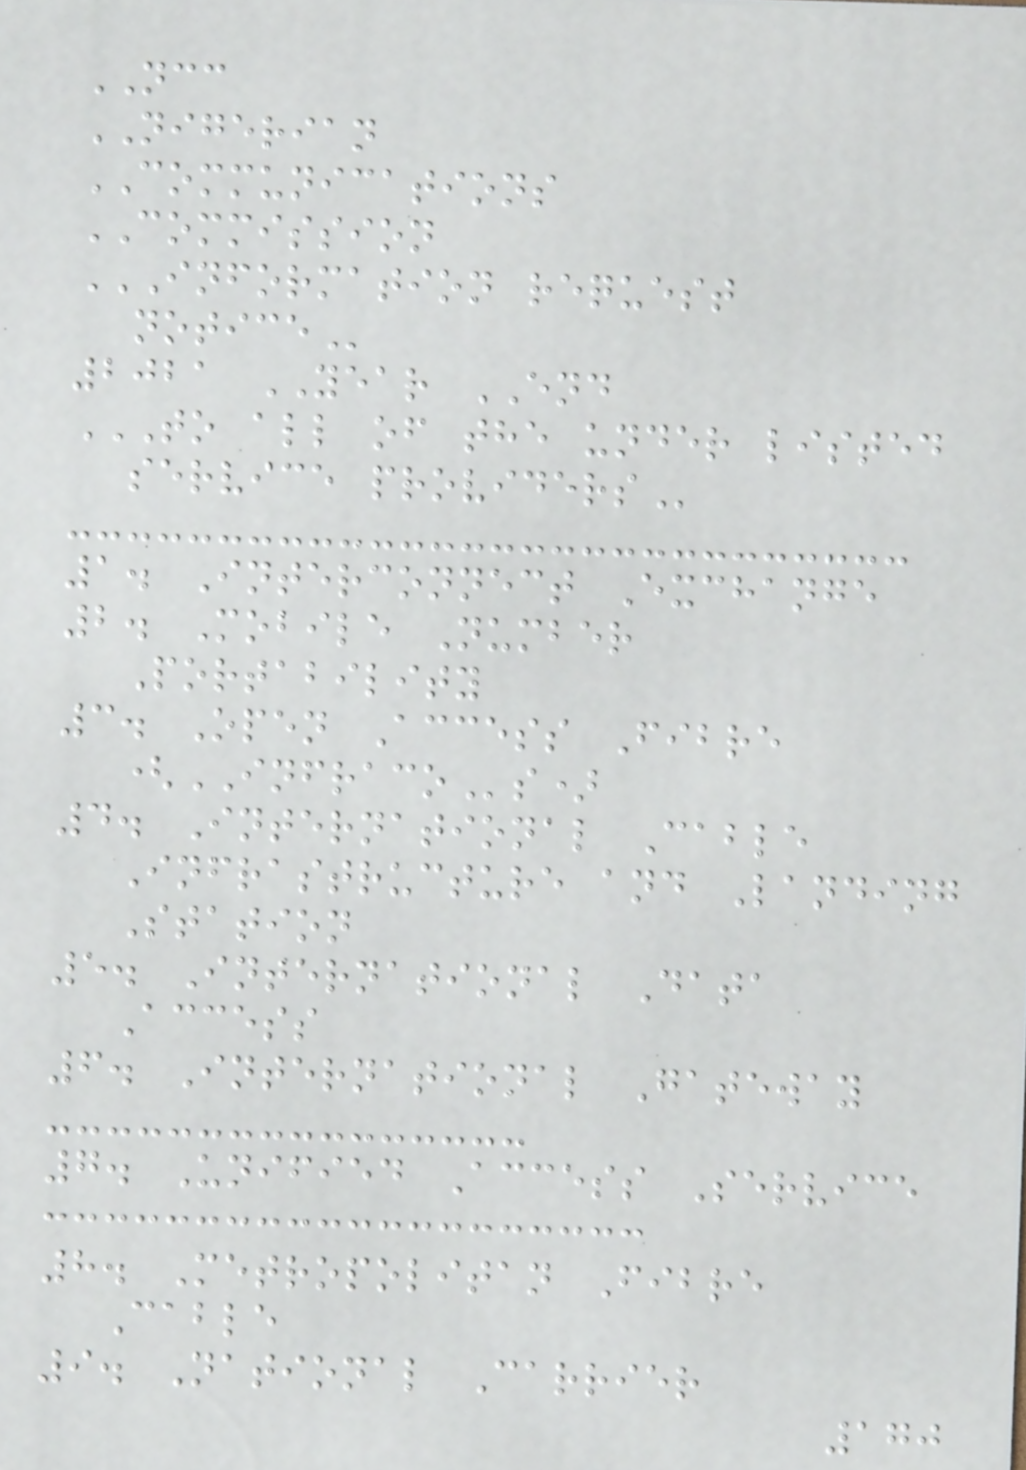NCC
NIGERIAN
COMMUNICATIONS
COMMISSION
INFORMATION REQUEST
NOTICE
2021 YEAR END
TO ALL OF THE UNDER LISTED
SERVICE PROVIDERS
1. Interconnect Exchange
2. Mobile Number
Portability
3. Open Access Fibre
(INFRACOs)
4. International Cable
Infrastructure and Landing
Station
5. International Data
Access
6. International Gateway
7. Unified Access Service
8. Metropolitan Fibre
Cable
9. National Carrier
170
